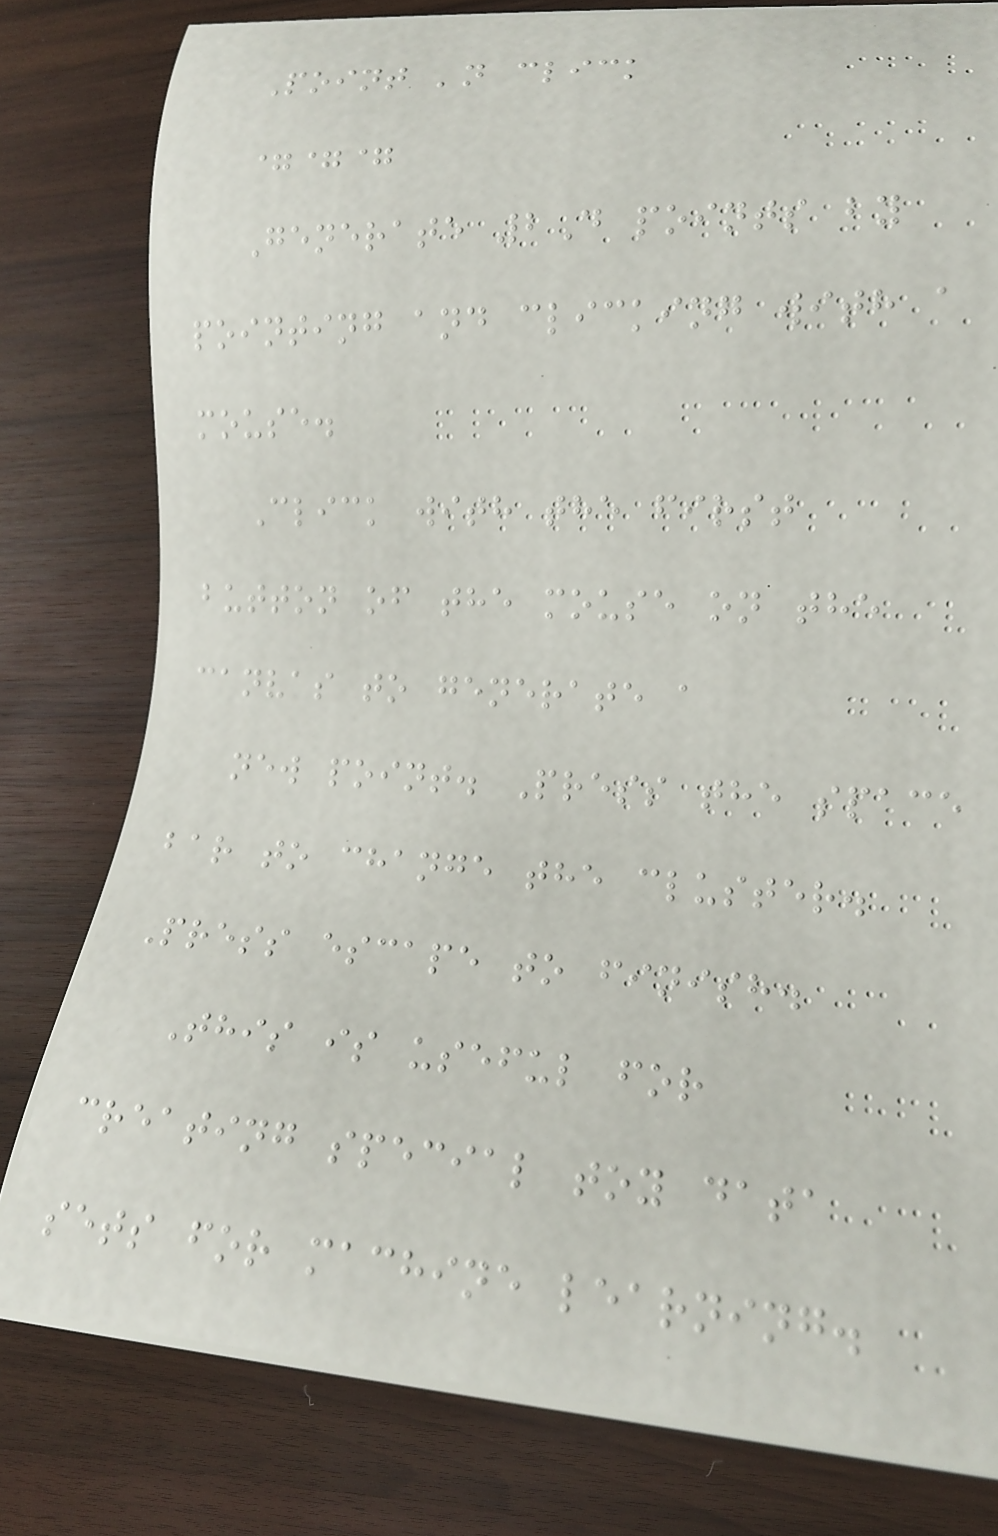Point 'n click
===
Generate 2D points by
pointing and clicking with a
mouse.
Click with the first
button of the mouse on the
canvas to generate a
new point. Press the space
bar to change the cluster.
Press escape to finish.
This is useful for
creating special toy data
sets for machine learning.
